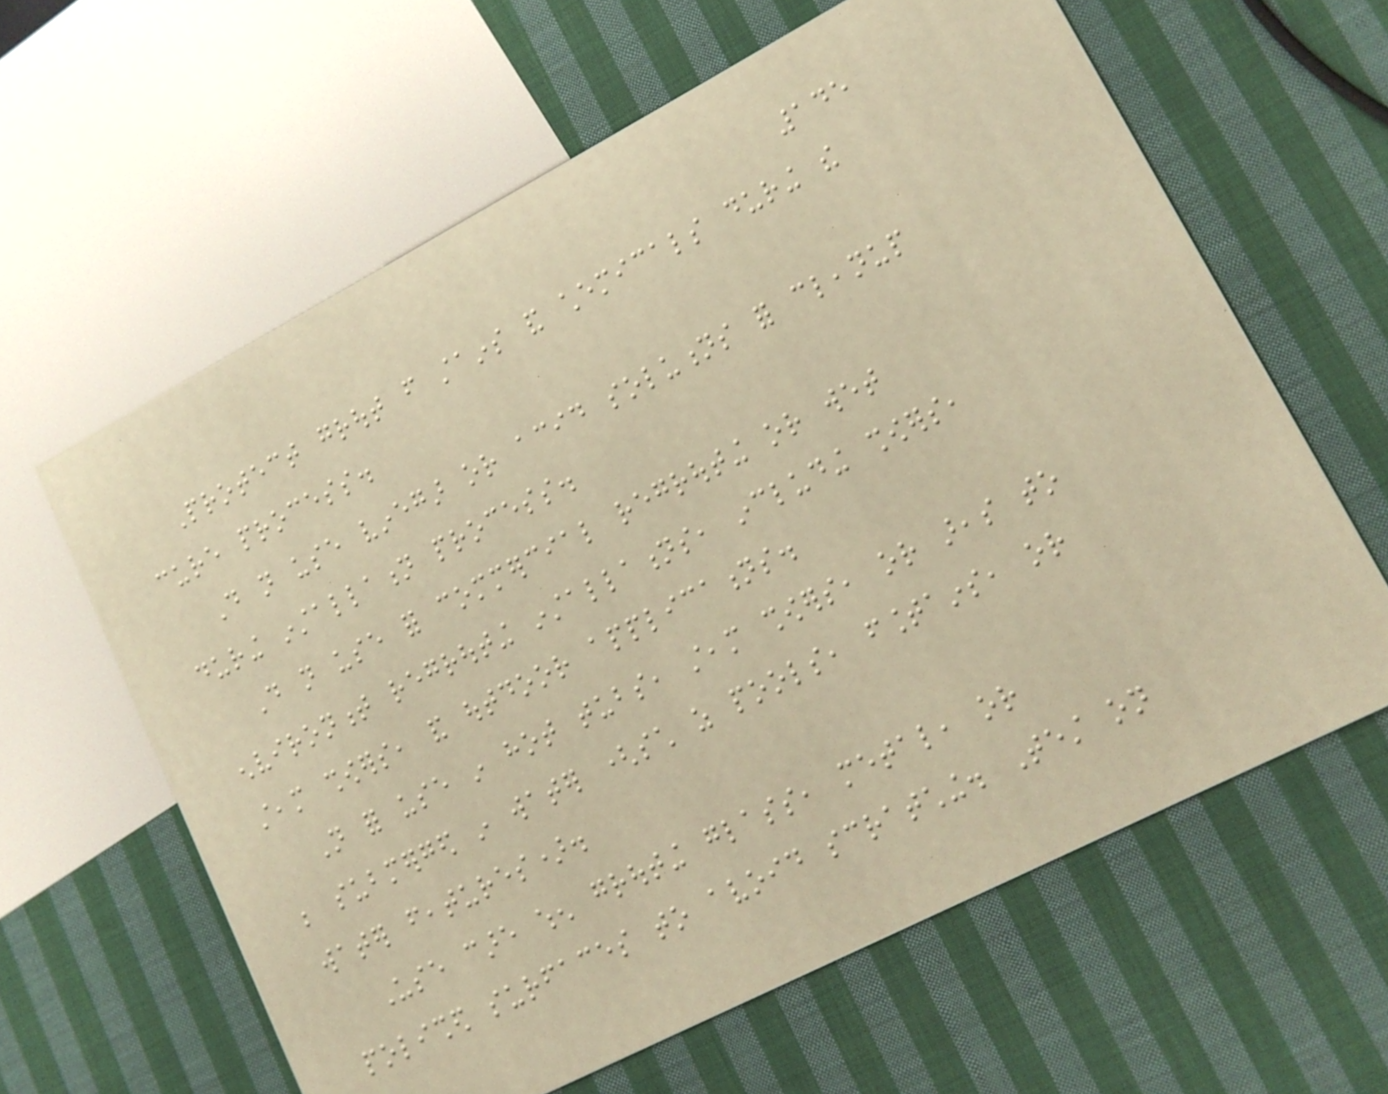145
Protect grout from stains and chemicals during the
cure process.
Do not use vinegar or acid solutions for cleanup
during installation process.
Do not use for commercial regrouting or wet
environment regrouting installations, including showers,
steam showers, and outdoor applications.
Not for use in hot tubs, steam showers, or areas to
be submerged in water (such as pools, fountains, or
water features).
Use care when grouting glass, metal, or
polished surfaces to avoid scratching. Test on
